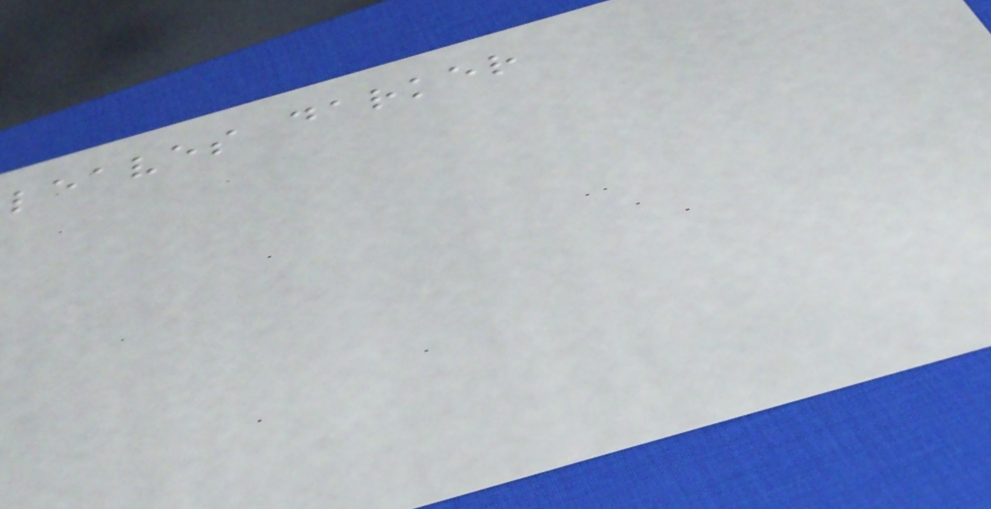leaves darker
